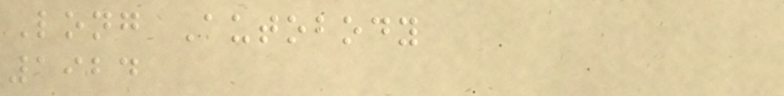Long Autobody
1924
